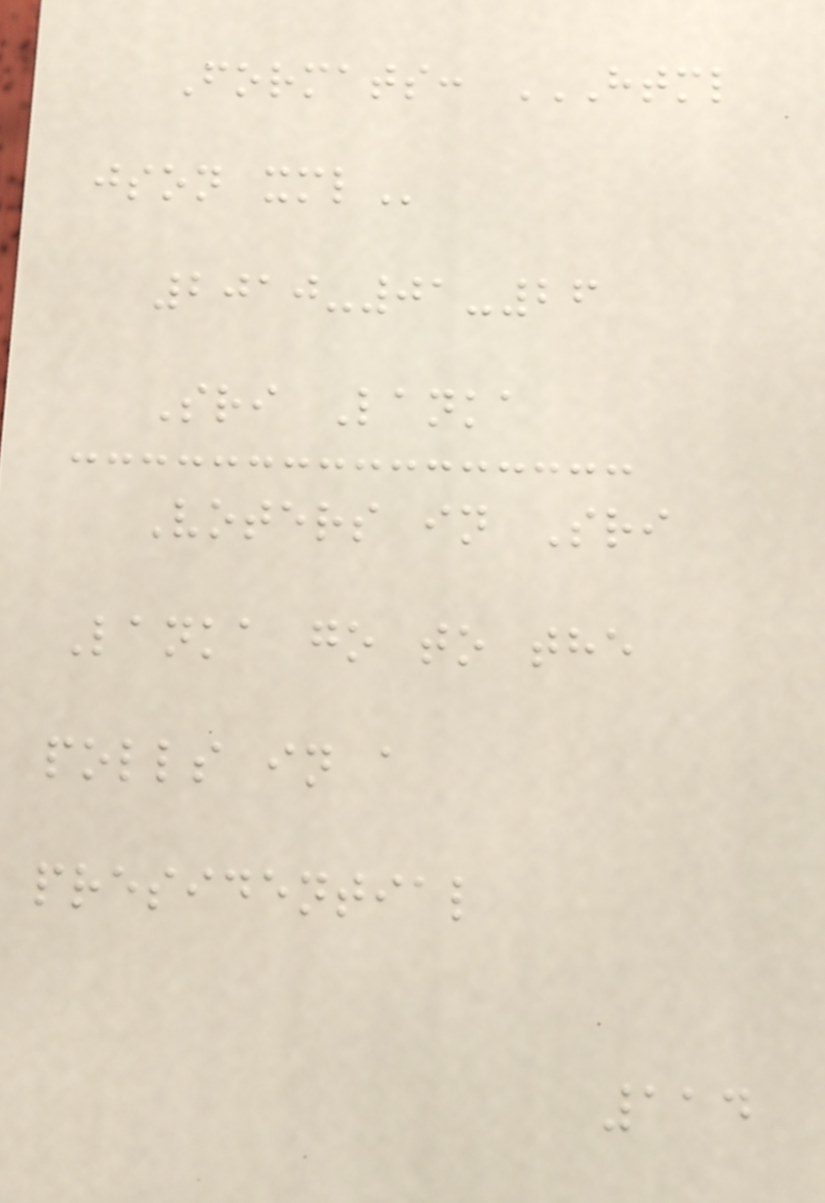Formats: HTML
JSON XML
2010-01-26
Sri Lanka
Voters in Sri
Lanka go to the
polls in a
presidential
114
